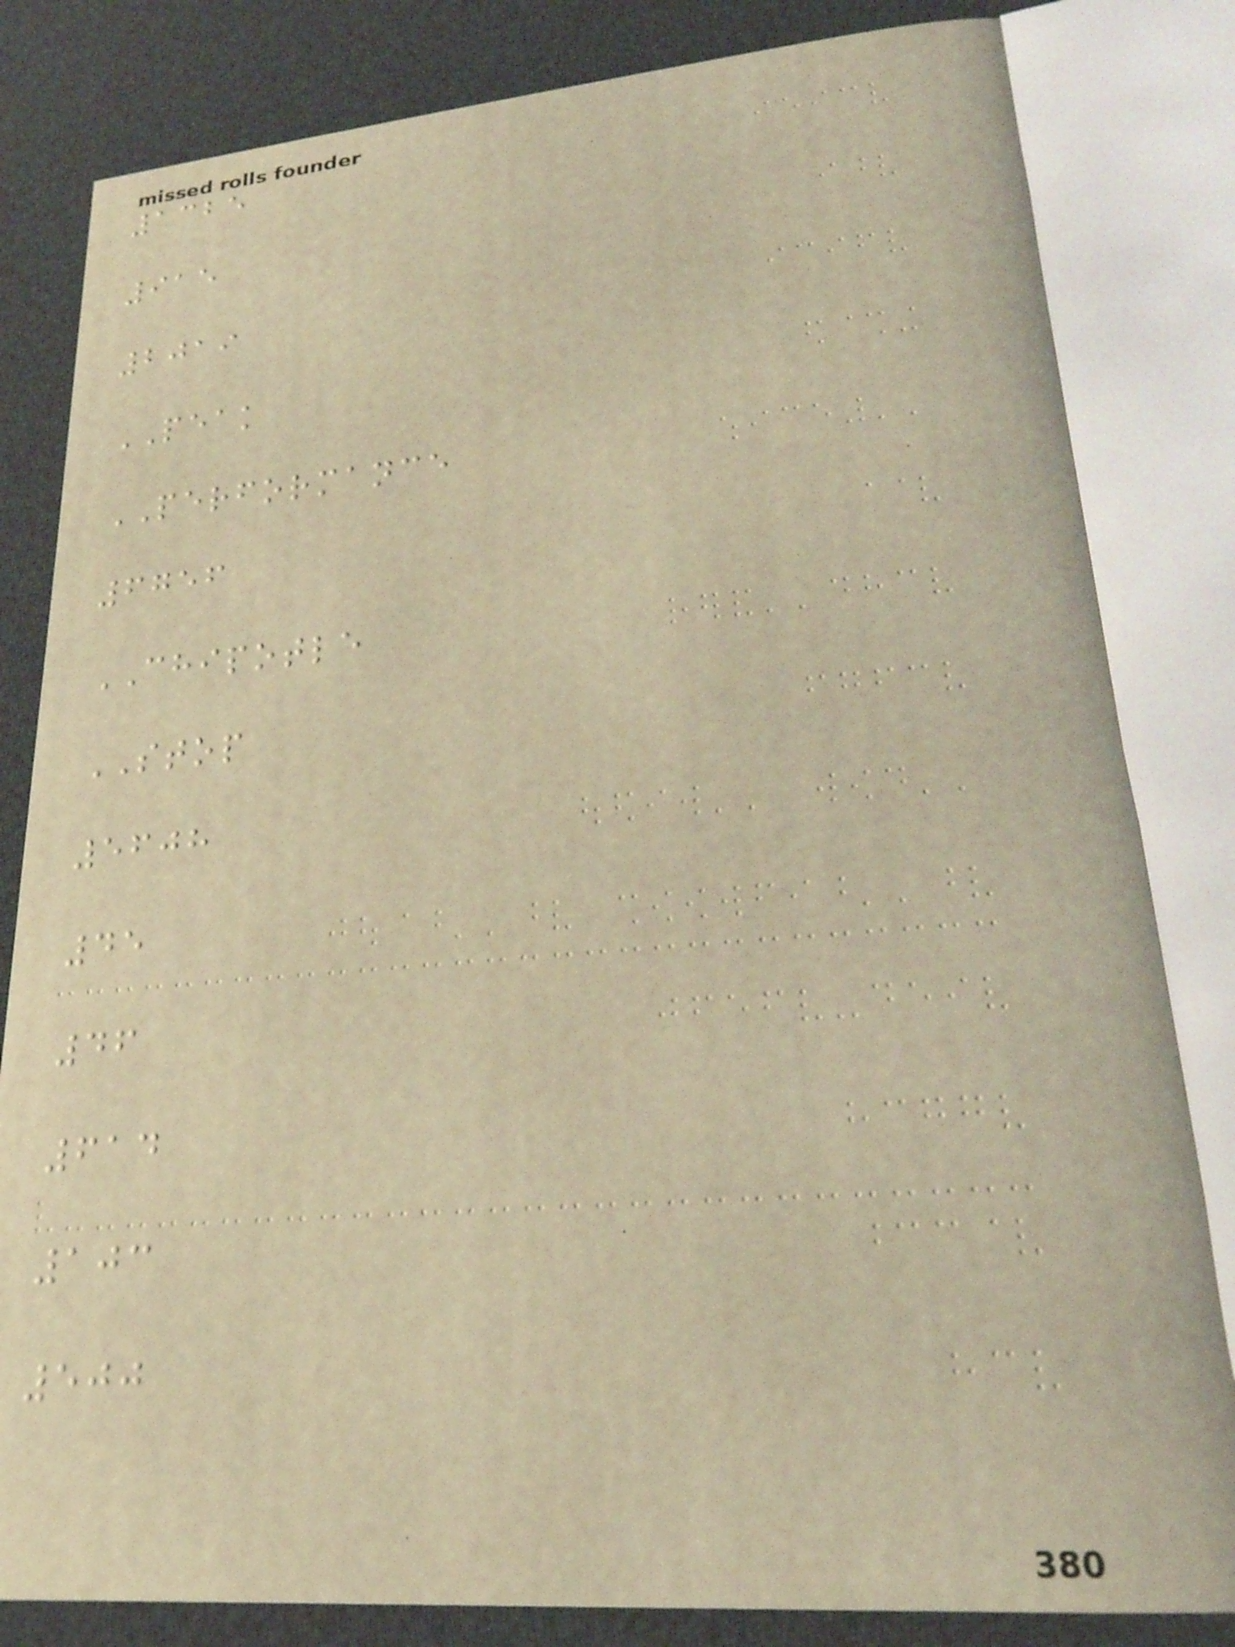1325
915
2019
PEAK
PERFORMANCE
6756
CHIPOTLE
STOP
5608
45
46
614
103
500
